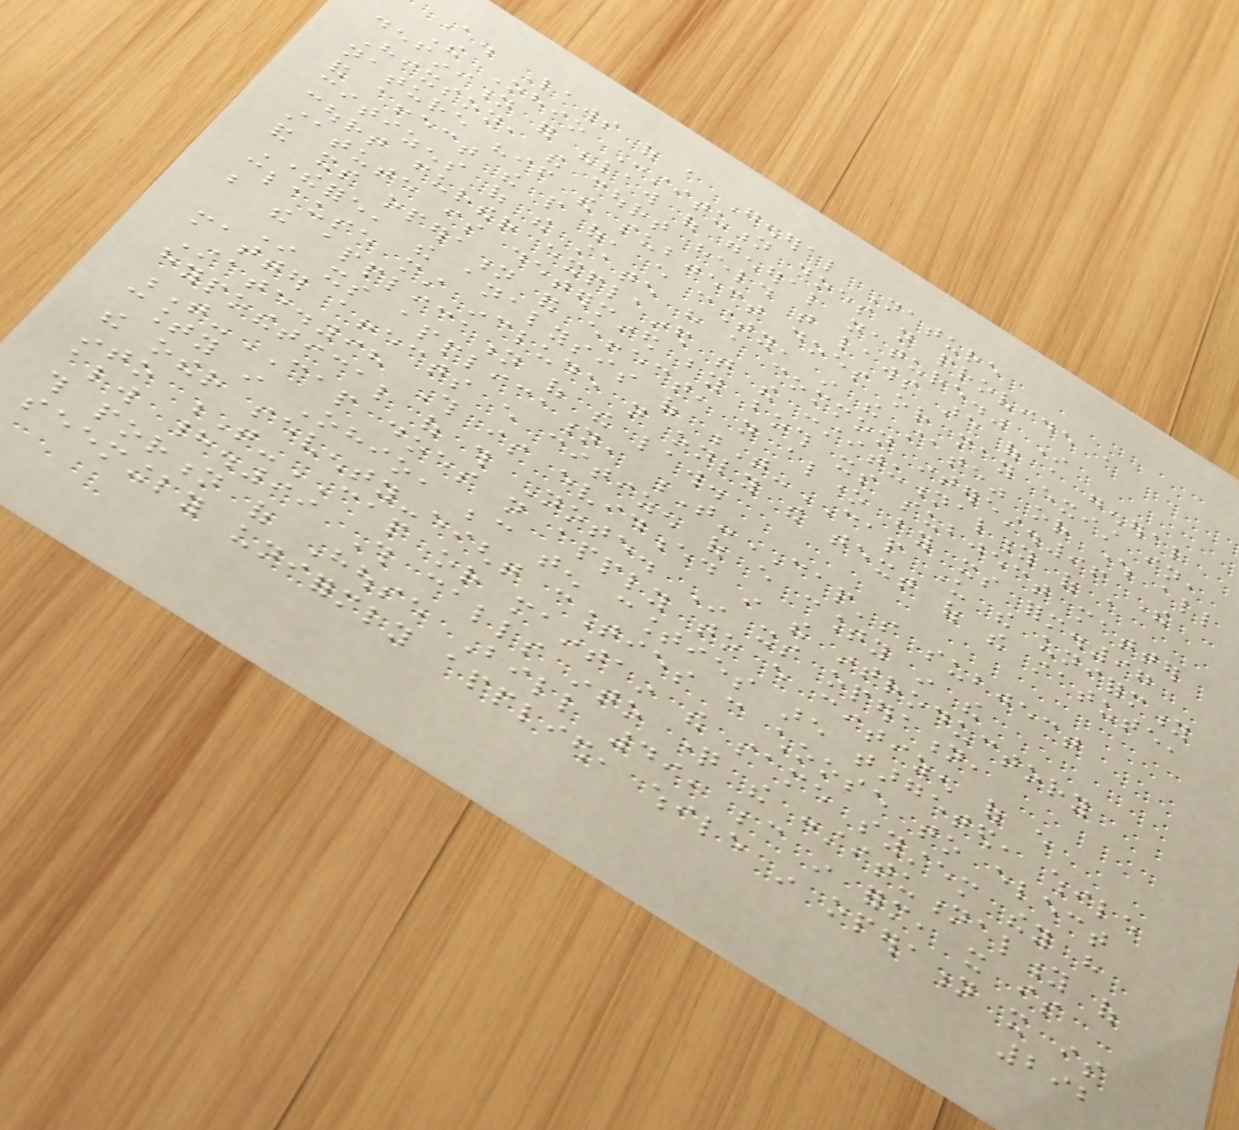A. Laws of a General Nature
The Ohio Constitution does not provide a
definition for "law of general nature." In
Hixson, the court held that laws are of a general
nature "if the subject does or may exist in,
and affect the people of, every county, in the state" or where all
citizens of the state have a common interest.96 The
court further explained that the constitutionality of a
statute is determined by both its subject matter
and its operation and effect, not alone by its form.97
Therefore, the analysis of T-CAP under the uniformity
clause must include not only the text of the statute,
but the application of the law.
In its application, T-CAP's subject
matter affects every citizen of every county in the
State.98 This is evidenced in the introductory
hypothetical of this Note. In its operation,
T-CAP does not apply to every citizen of every
county in Ohio, because ten counties are targeted, while
the other seventy-eight counties can choose to elect
into T-CAP or maintain the same system they have
always had.99 This calls into question the constitutionality of
this portion of House Bill 49, because in form, it is
seemingly uniformly applied, while in operation it is
292
